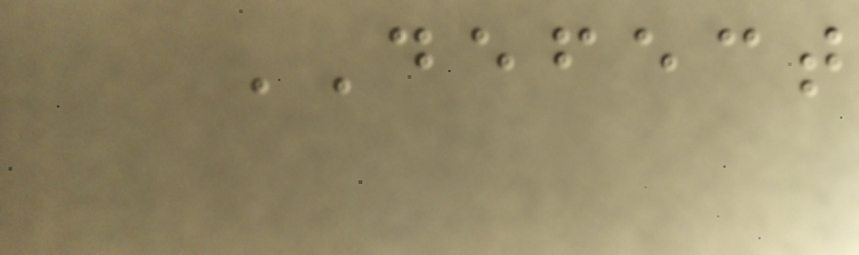DEFECT
